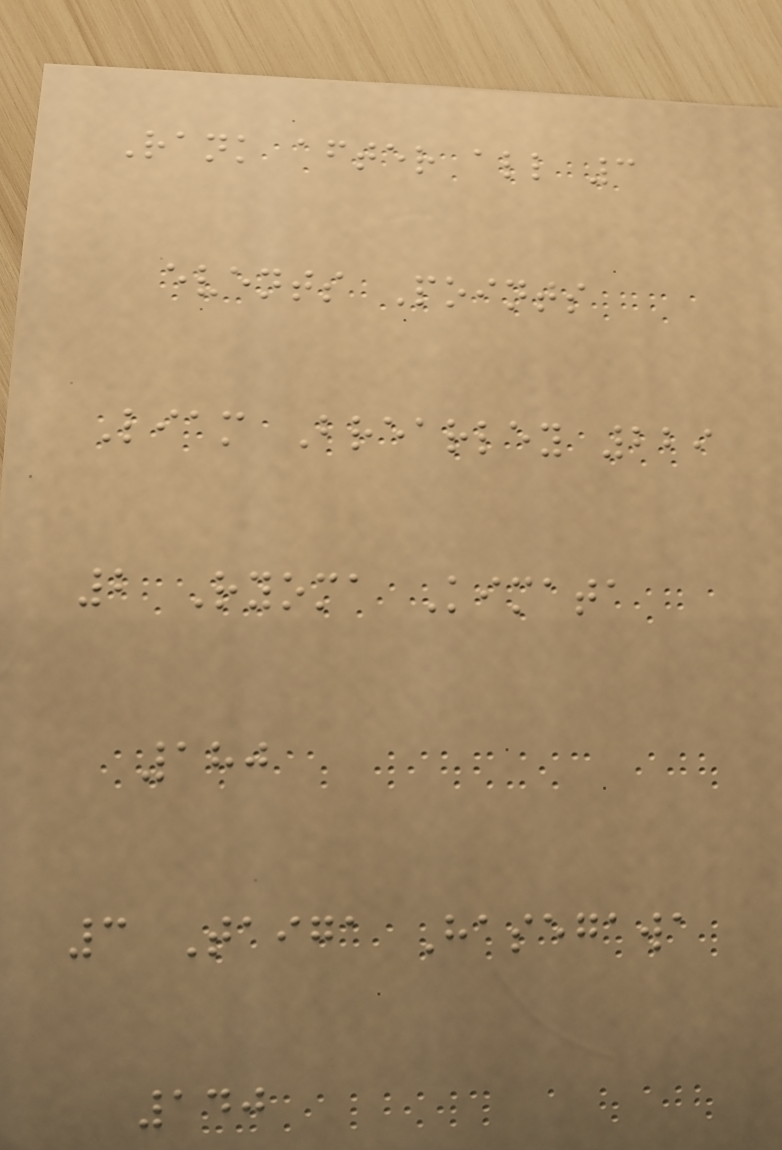Rank after all 3
events Points
Liam Brearley 229
2 Ryoma Kimata
180
3 Taiga Hasegawa
140
